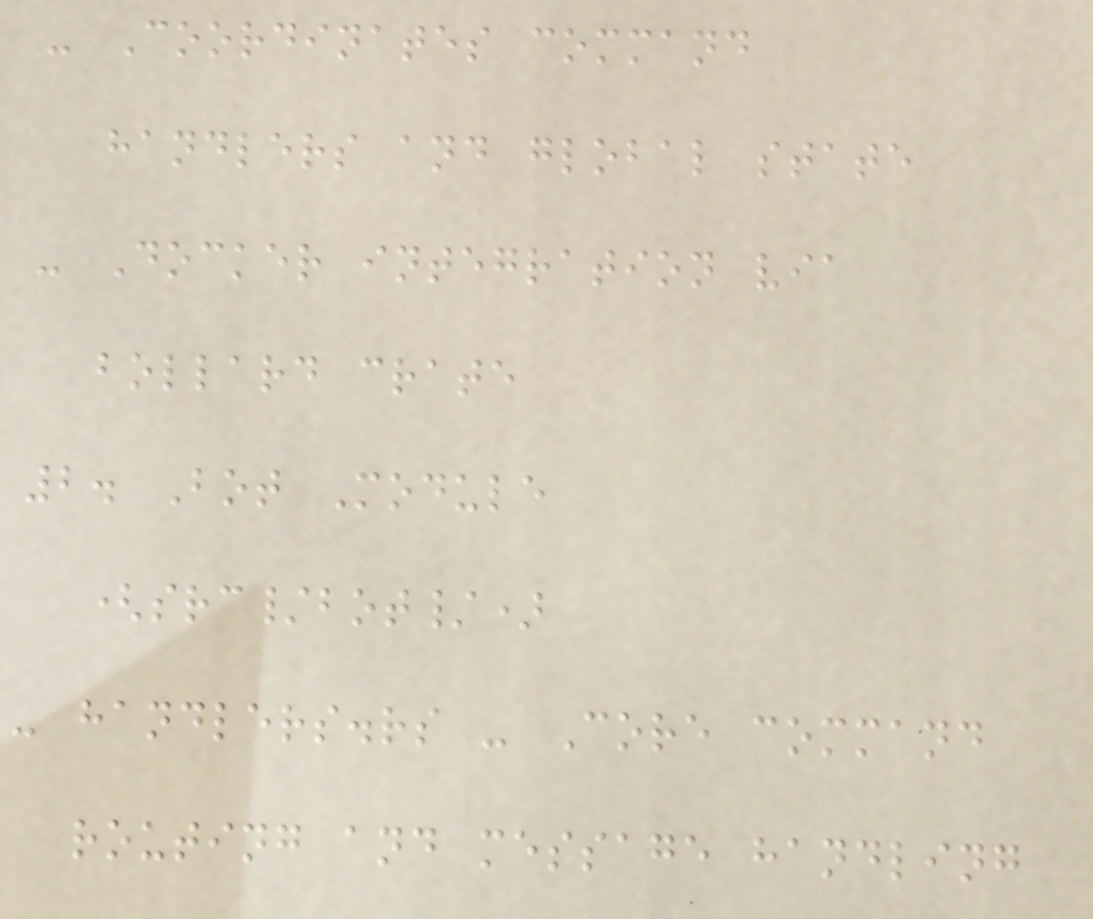- Coordinates command
handlers and global state
- Docker integration via
bollard crate
2. Bot Module
(src/bot/)
- handlers.rs - Core command
routing and message handling
